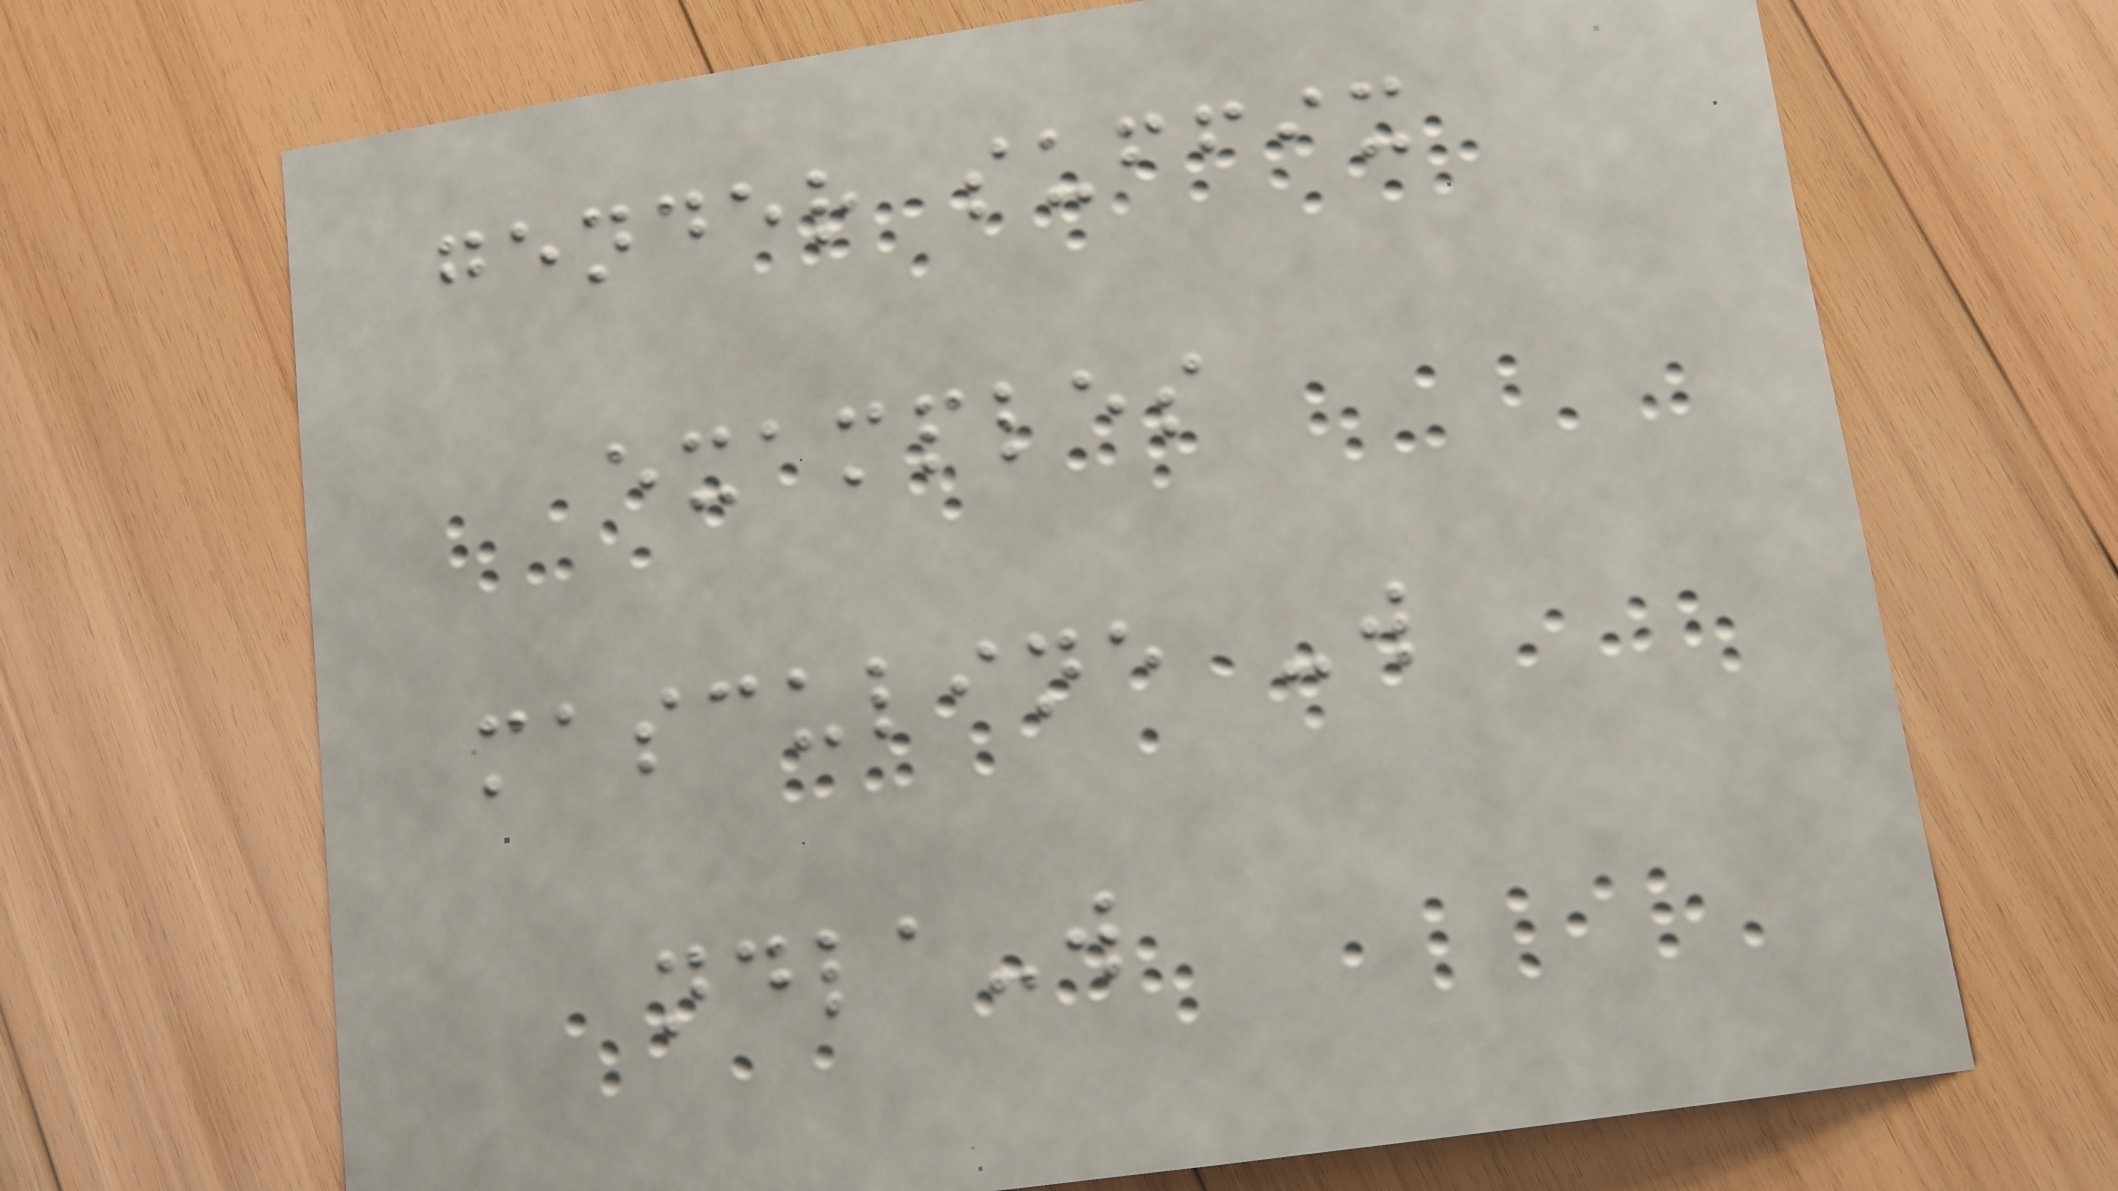gender suffix
examples
masculine -w
ndla-w
